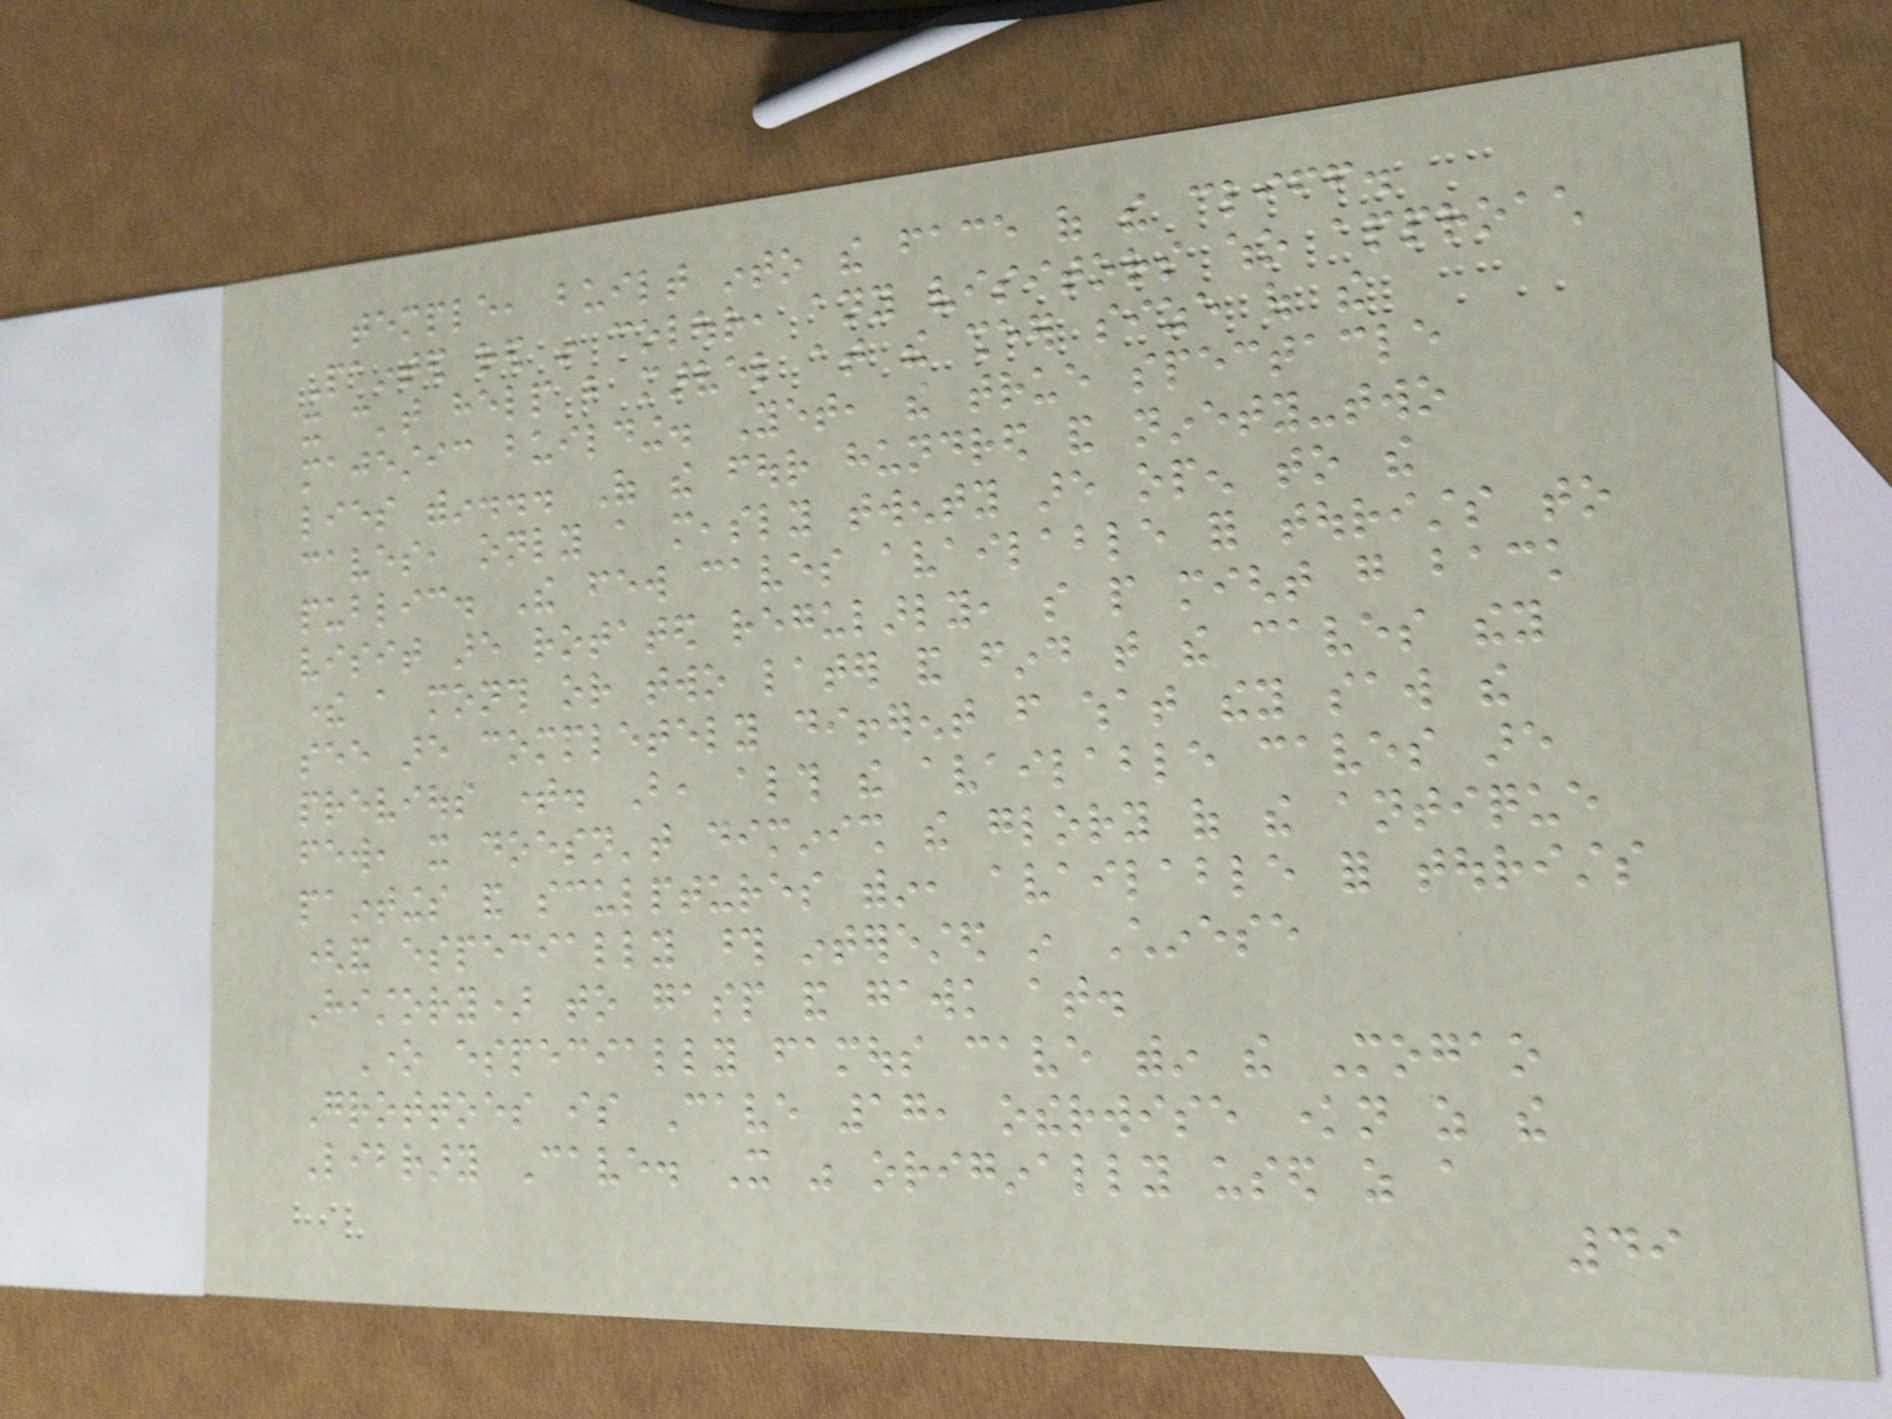temple, built into the face of the cliff.
Painted red in colour, any visitors who approach
it can't help but marvel at the sheer size of the
majestic building. Yet, the true spectacle
lies within... Of the four hundred and ninety-two
caves, only a measly twenty are open to the
public. The few caves available for tourists to
visit are rotated regularly, so people might go back
there a month or two later and find that the caves they
see are completely different from what they saw the
previous time. But, although the available caves are
few, it doesn't diminish the glory of the antique
paintings and sculptures within, available for tourists
(and especially those interested in Chinese
History) to gasp and gawk at.
One especially famous cave within the Mogao
Grottoes is Cave 17, otherwise known as the
Library Cave. It was originally used as a
49
